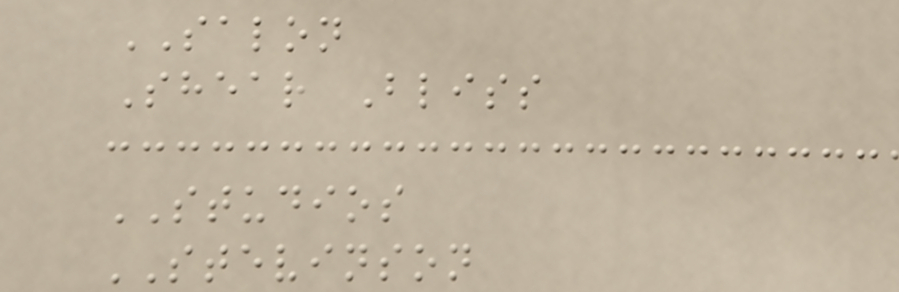SALON
Shear Bliss
STUDIOS
STEVINSON
